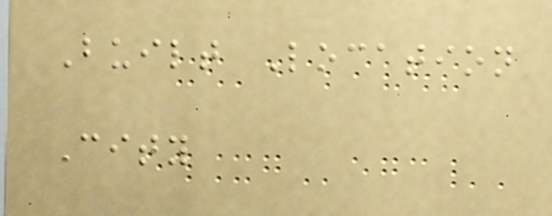Built Location
City
